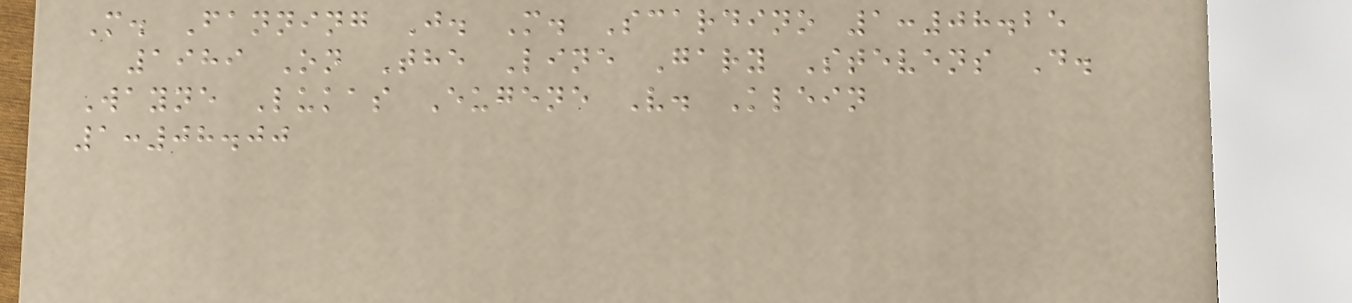M. Fanning J. M. Scardino 1:08.25
1989 On The Line Gary Stevens D.
Wayne Lukas Eugene V. Klein
1:08.00
